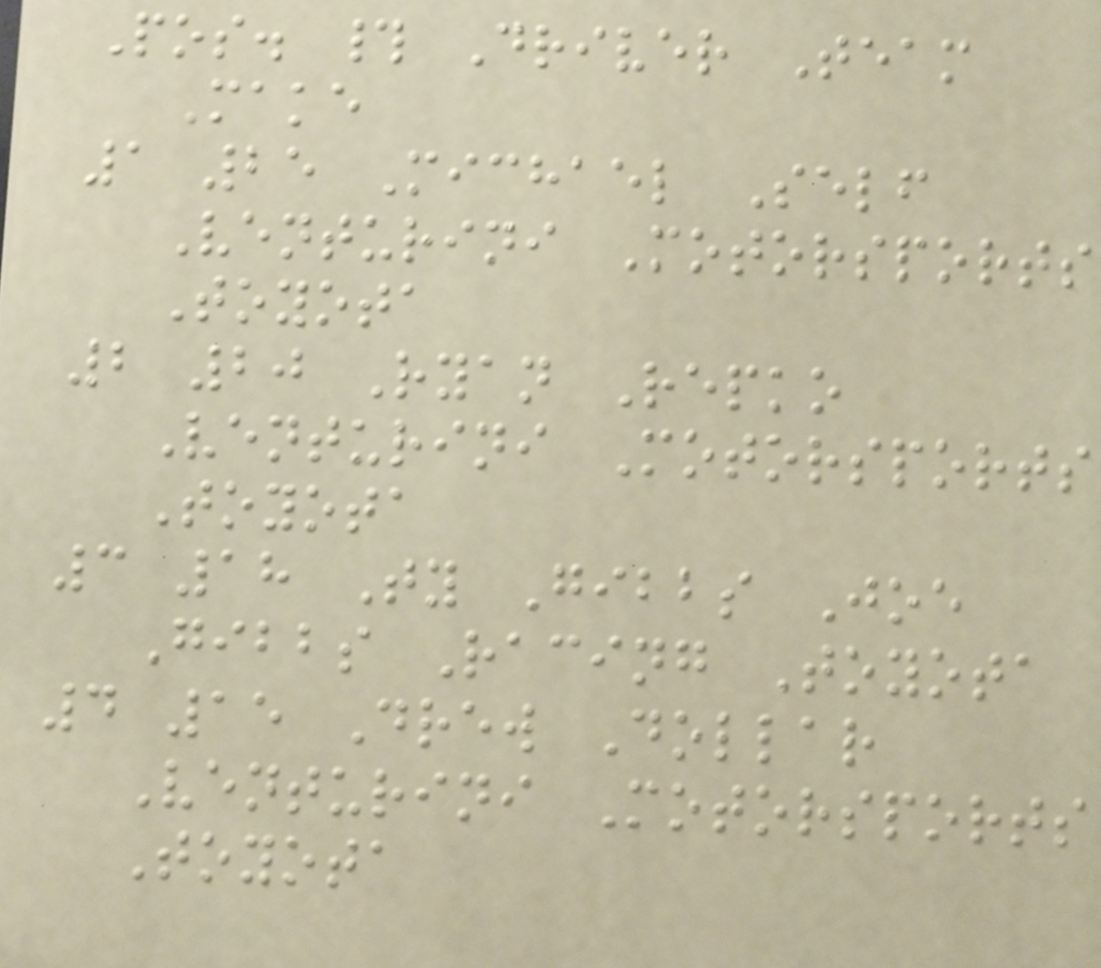Pos. # Driver Team
Make
1 25 Michael Self
Venturini Motorsports
Toyota
2 20 Ryan Repko
Venturini Motorsports
Toyota
3 18 Ty Gibbs Joe
Gibbs Racing Toyota
4 15 Drew Dollar
Venturini Motorsports
Toyota
